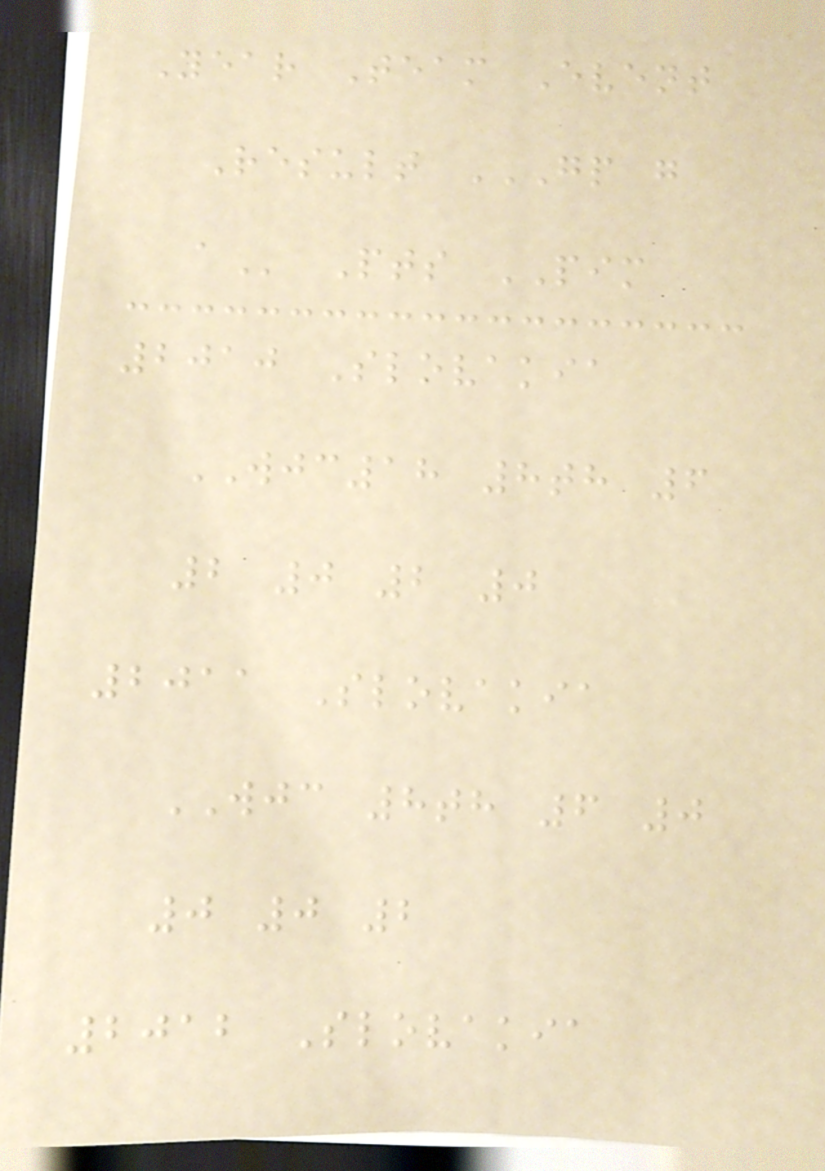Year Team Event
Result GP G
A Pts PIM
2010 Slovakia
WJC18 8th 6
2 0 2 0
2011 Slovakia
WJC 8th 6 0
0 0 2
2012 Slovakia
